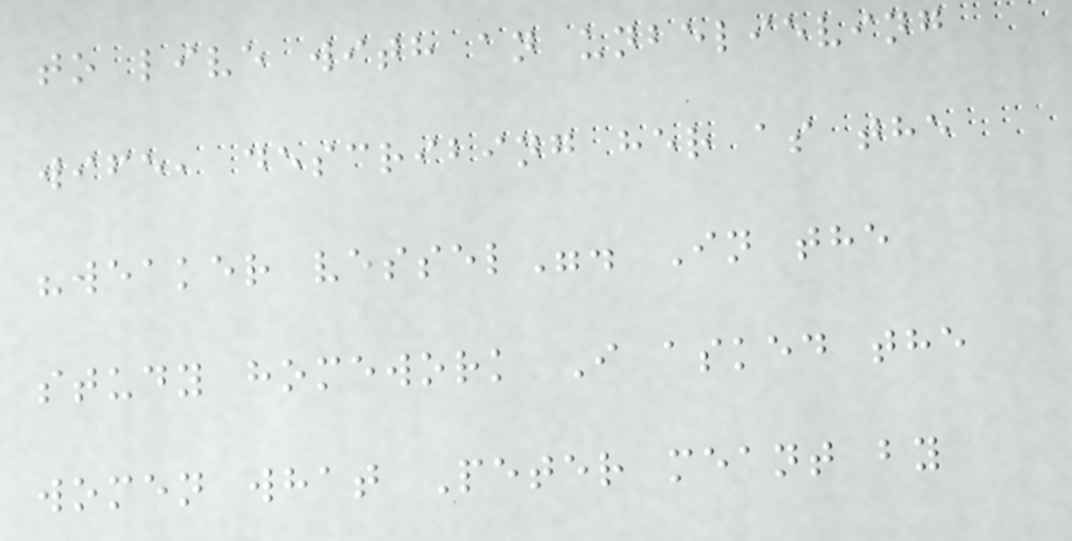to live with an unbelieving
wife, describing her as the
"weaker vessel". In the
study homework I asked the
women what Peter meant by
